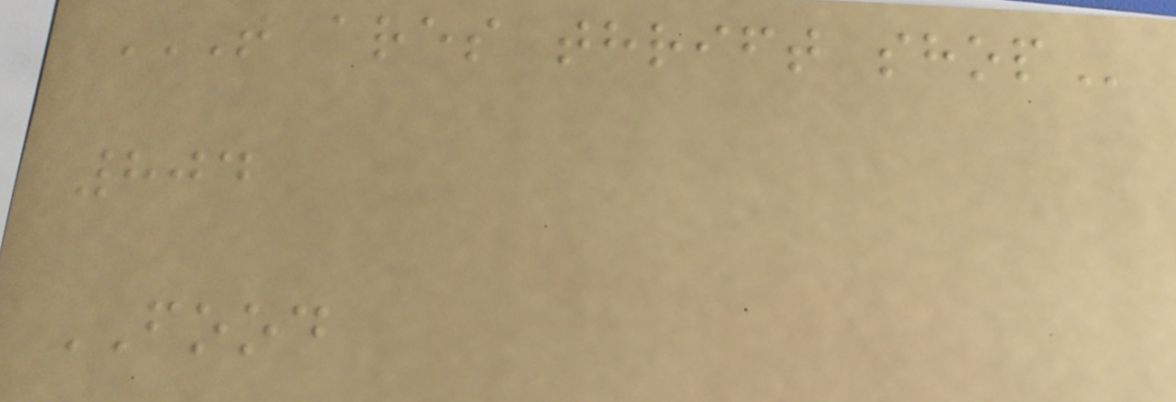T ARES THRIFT SHOP
804
FOOD
